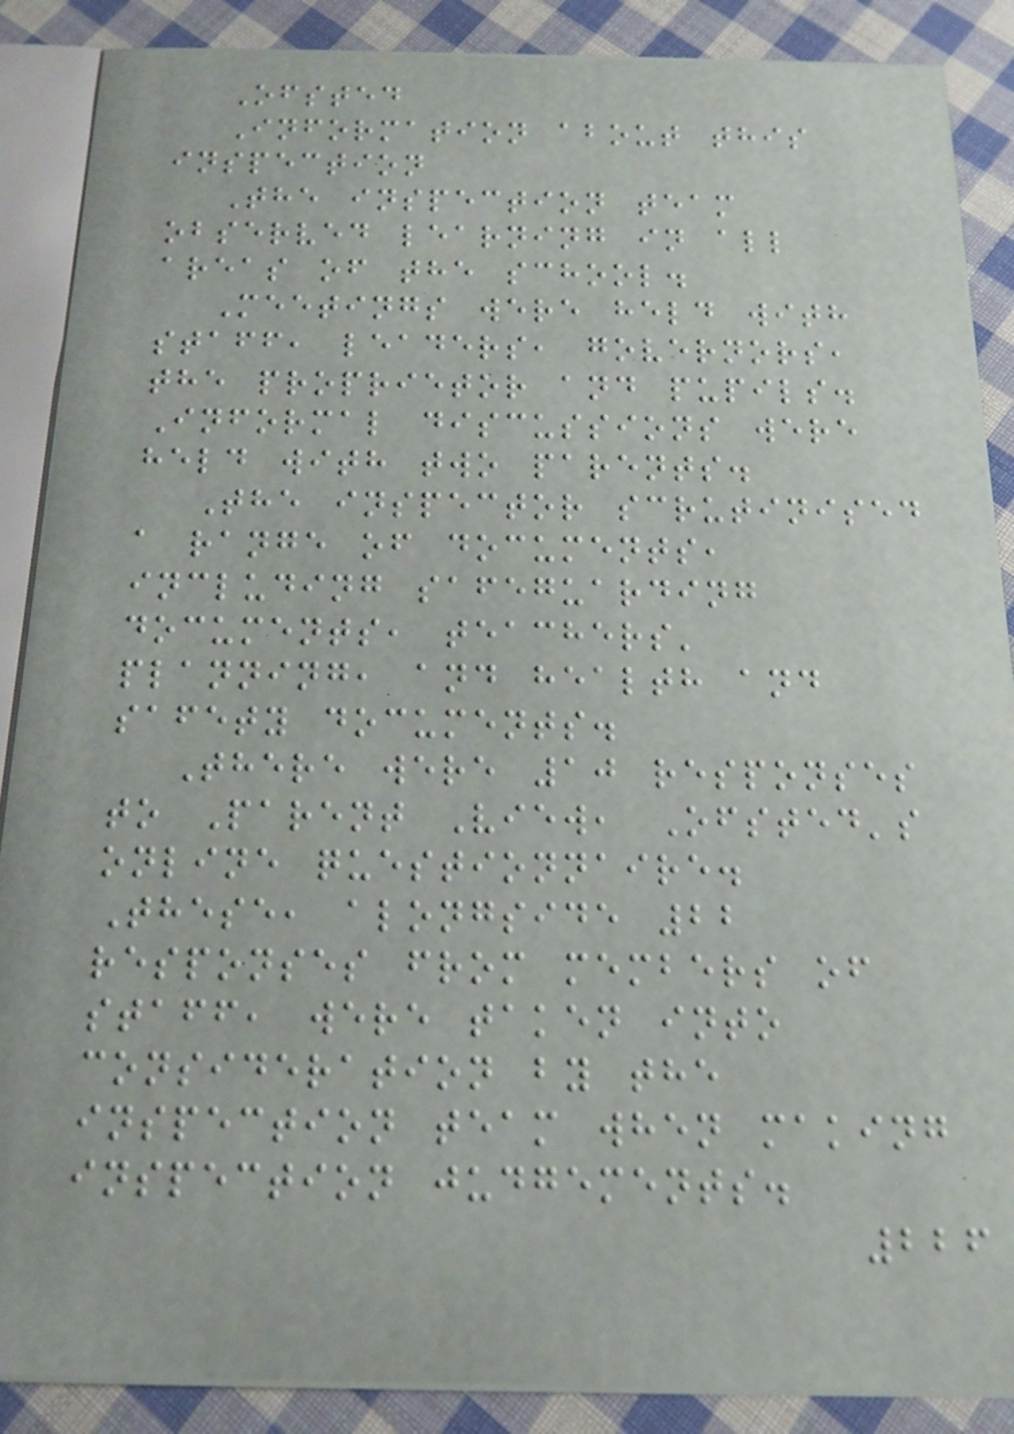Ofsted
Information about this
inspection
The inspection team
observed learning in all
areas of the school.
Meetings were held with
staff, leaders, governors,
the proprietor and pupils.
Informal discussions were
held with two parents.
The inspector scrutinised
a range of documents,
including safeguarding
documents, teachers'
planning, and health and
safety documents.
There were 10 responses
to Parent View, Ofsted's
online questionnaire.
These, alongside 22
responses from members of
staff, were taken into
consideration by the
inspection team when making
inspection judgements.
226
